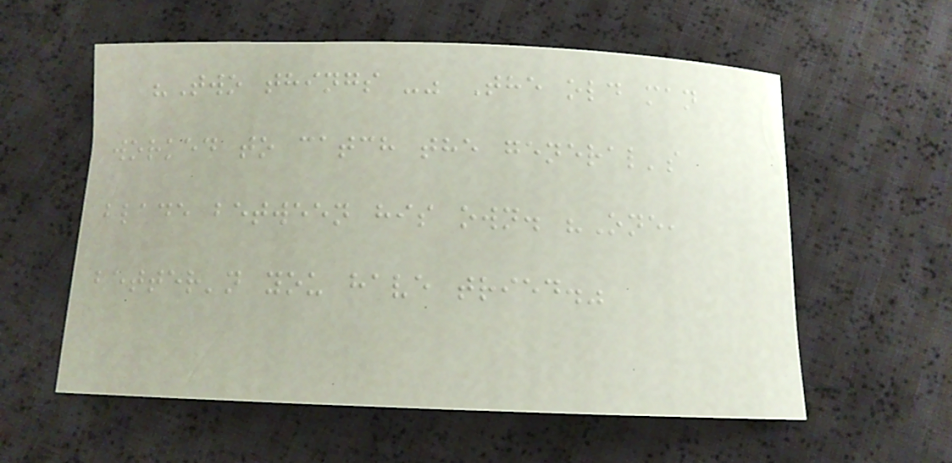"Two things -" The old man
worked to catch the general's
blade between his own. "One,
better'n you have tried."
